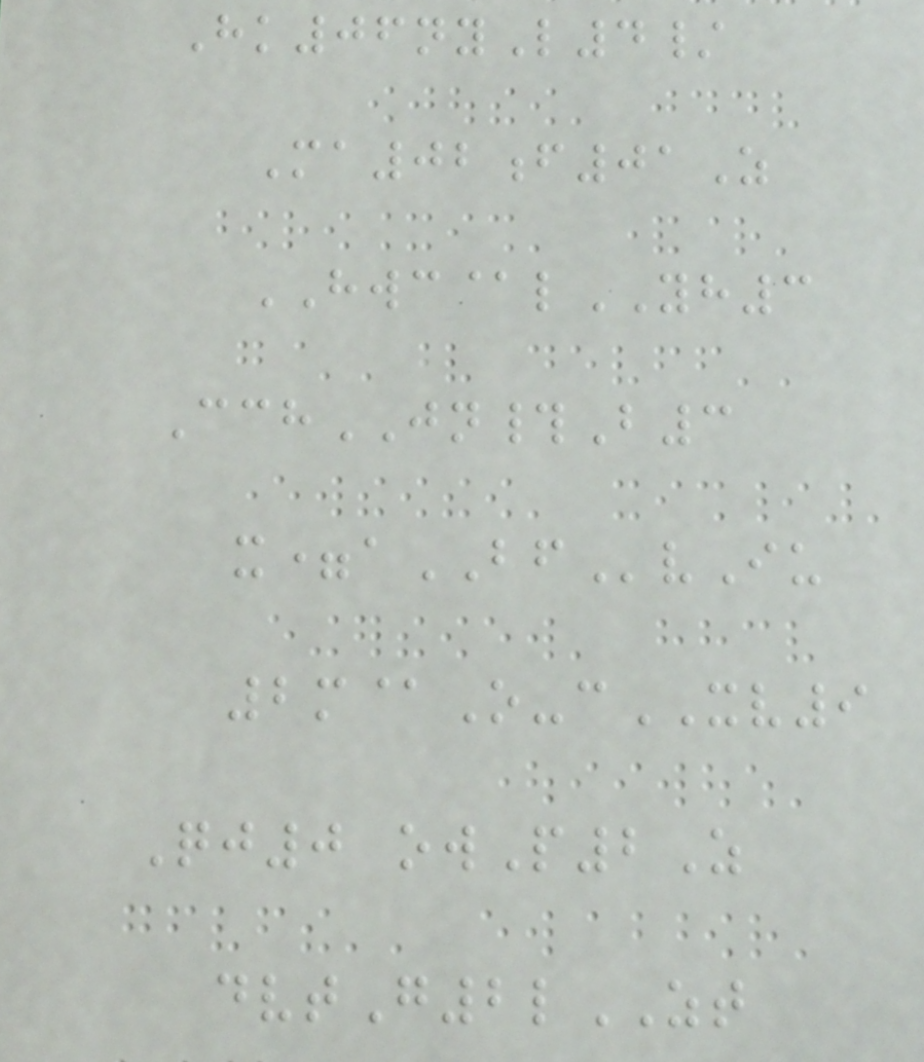Hk06nyL4/
Ma02f01Z
HWC@lYH3
CchJN#B3
x=aBFvIu
2m@O-cXV9
Qj0 owP2Z
dvtG2lZT
